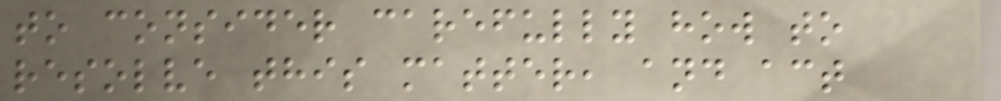to consider carefully how to
resolve this matter, and act
